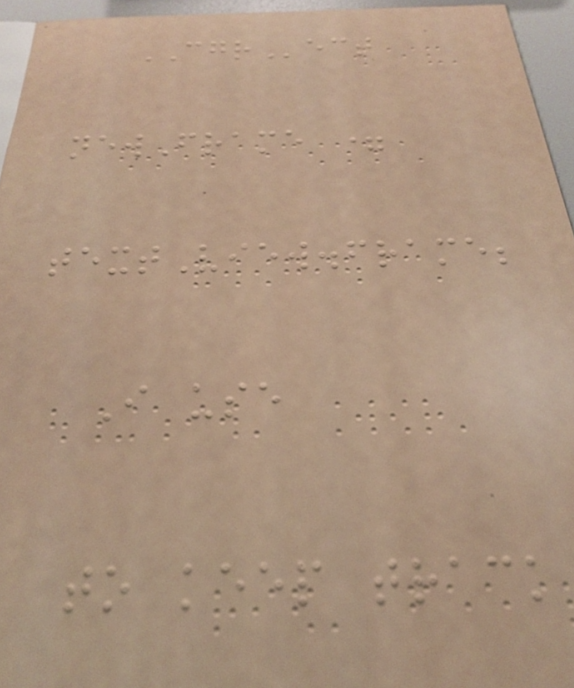CGRect
newFrame =
textView.frame;
I use
to keep track
